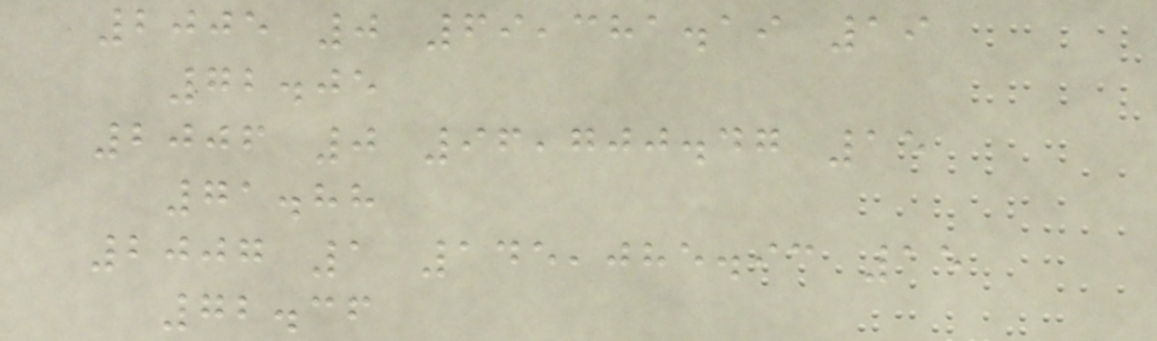2005 0 69,381.19 19
72.05
2006 0 96,700.47 15
71.88
2007 1 145,085.93 15
72.36
